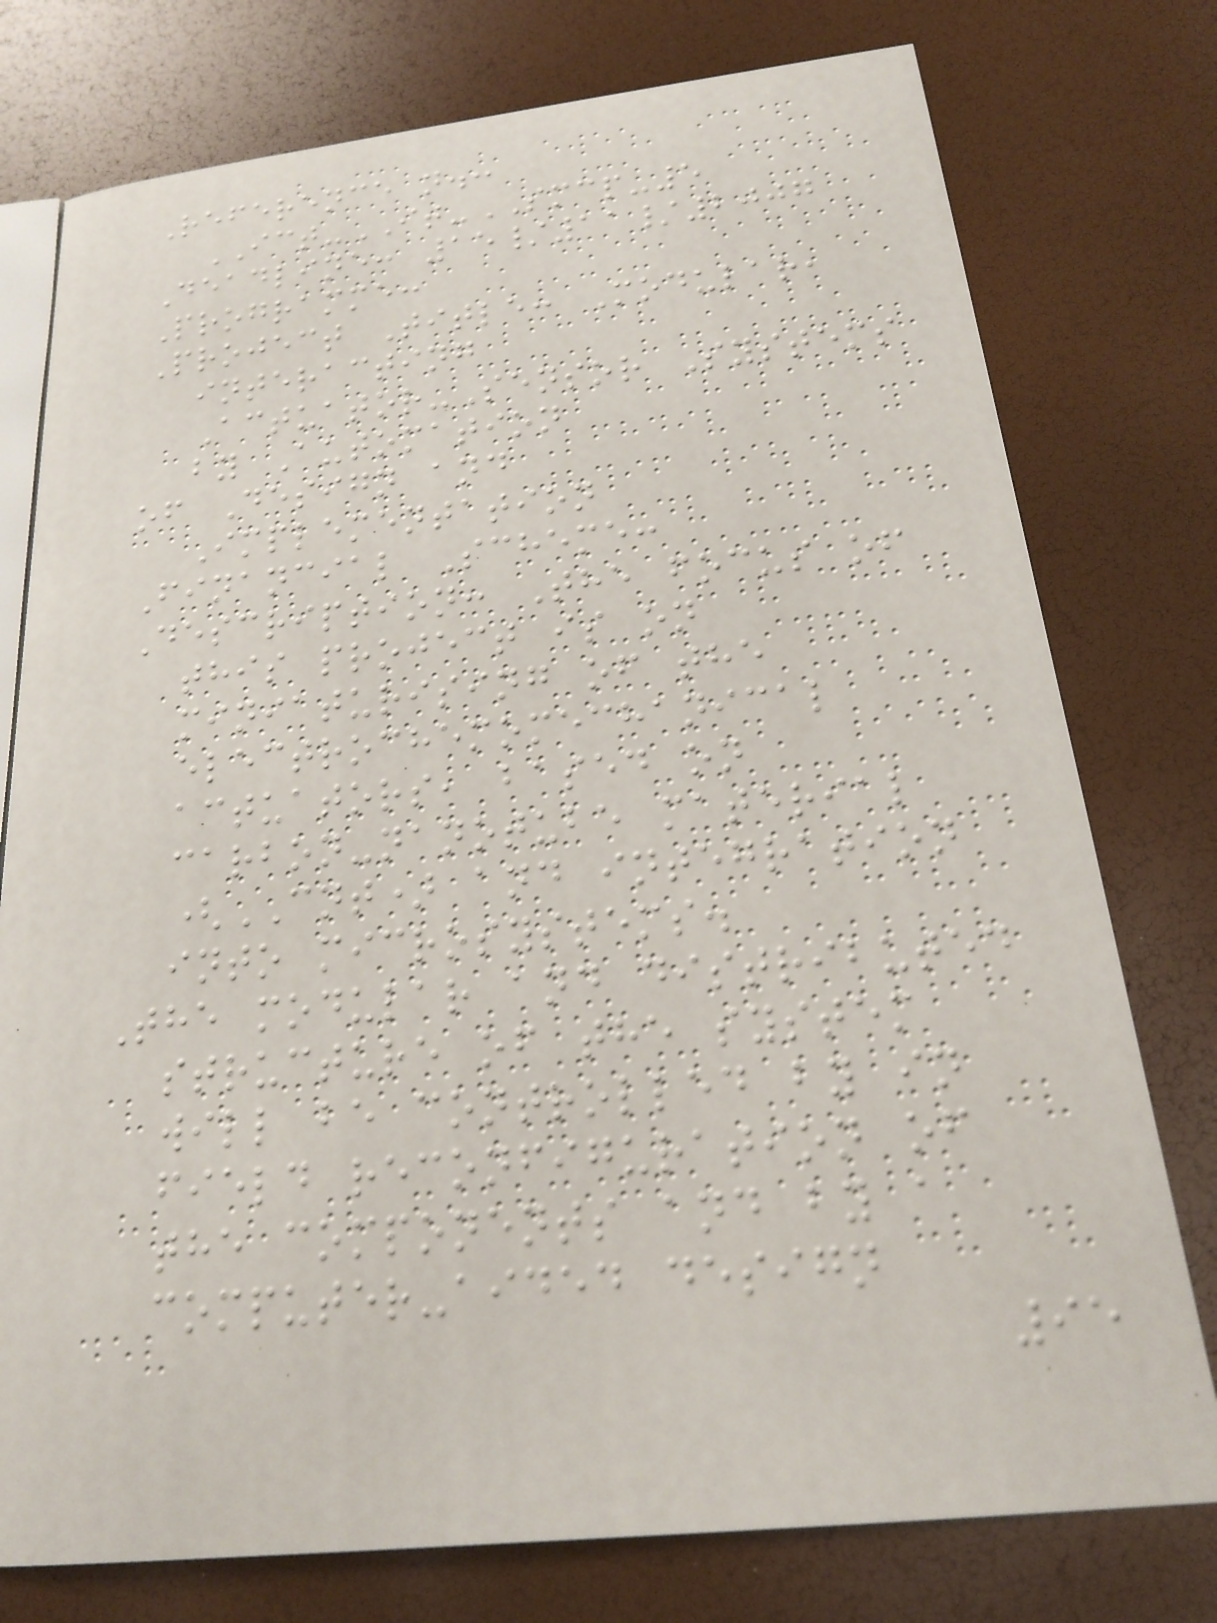Reference n.:
ICT-IT-SMCP-5
Deadline: 15/11/2007
Programme:
Project Title: Modular,
interacting
Actuator-Sensor Systems
by Automation
of Design and
Implementation
Financial Scheme:
Description: The focus of
this project is on
miniaturising of the
electrochemomechanical
actuators, based on
carbon-nanotube material
(CNT) and integration
into microsystems.
The modular and distributed
structure of the system
will be controlled by in
field reconfiguration of
the components and by a
computer-aided design
95
